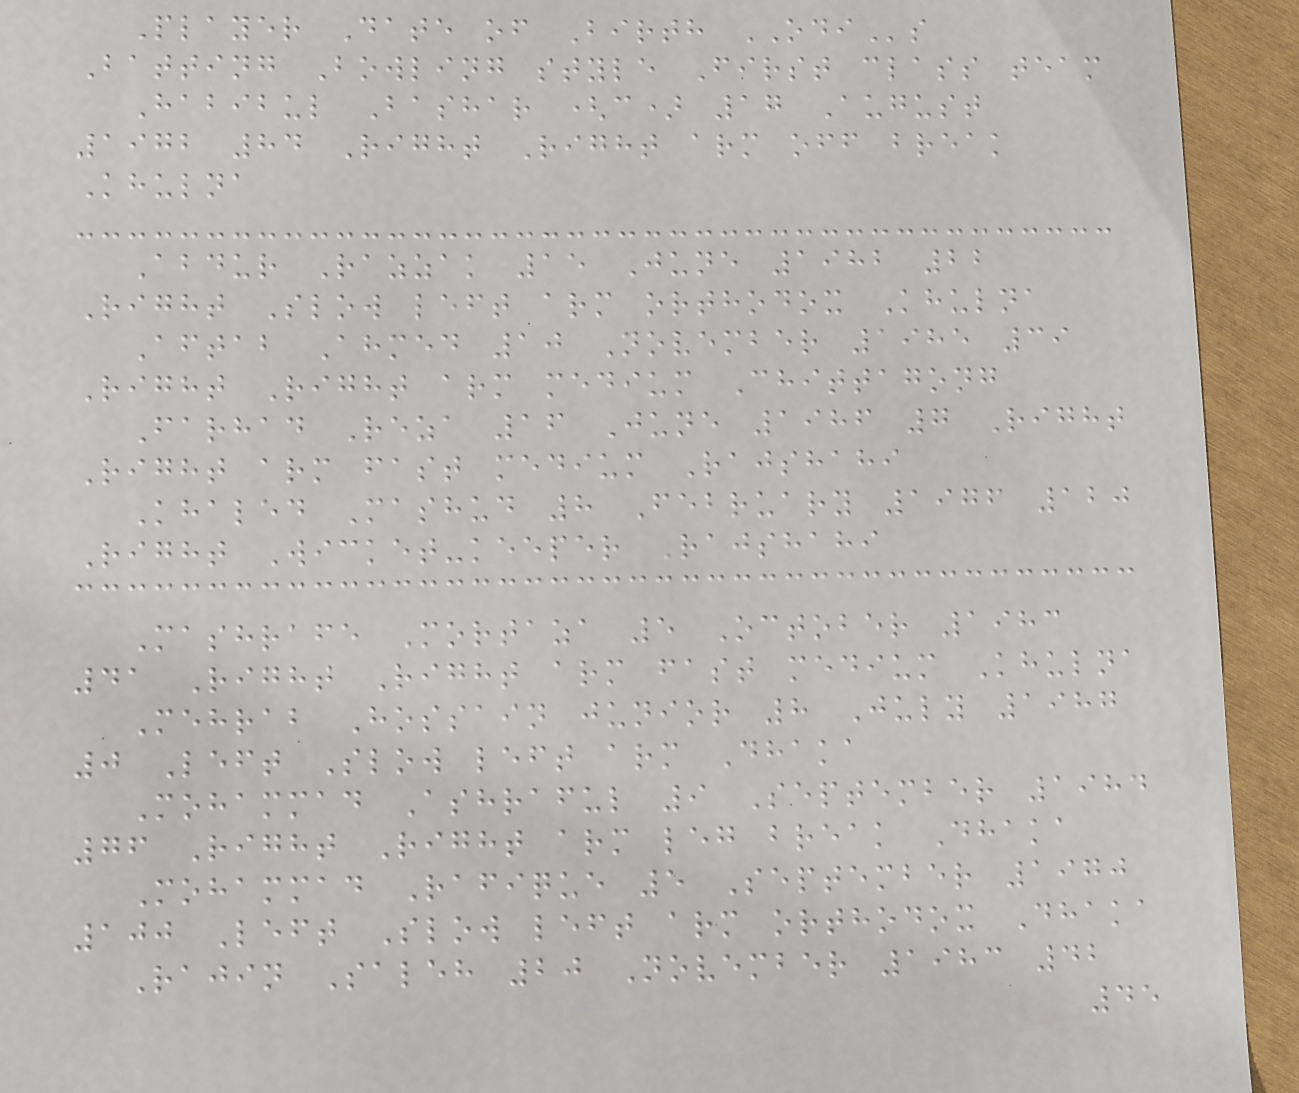Player Date of Birth ODIs
Batting Bowling style First class team
Habibul Bashar (c) 17 August
1972 84 Right Right arm off break
Khulna
Abdur Razzak 15 June 1982 22
Right Slow left arm orthodox Khulna
Aftab Ahmed 10 November 1985 39
Right Right arm medium Chittagong
Farhad Reza 16 June 1986 7 Right
Right arm fast medium Rajshahi
Khaled Mashud 8 February 1976 120
Right Wicket-keeper Rajshahi
Mashrafe Mortaza 5 October 1983
41 Right Right arm fast medium Khulna
Mehrab Hossain junior 8 July 1987
0 Left Slow left arm Dhaka
Mohammad Ashraful 9 September 1984
76 Right Right arm leg break Dhaka
Mohammad Rafique 5 September 1970
100 Left Slow left arm orthodox Dhaka
Rajin Saleh 20 November 1983 42
45
